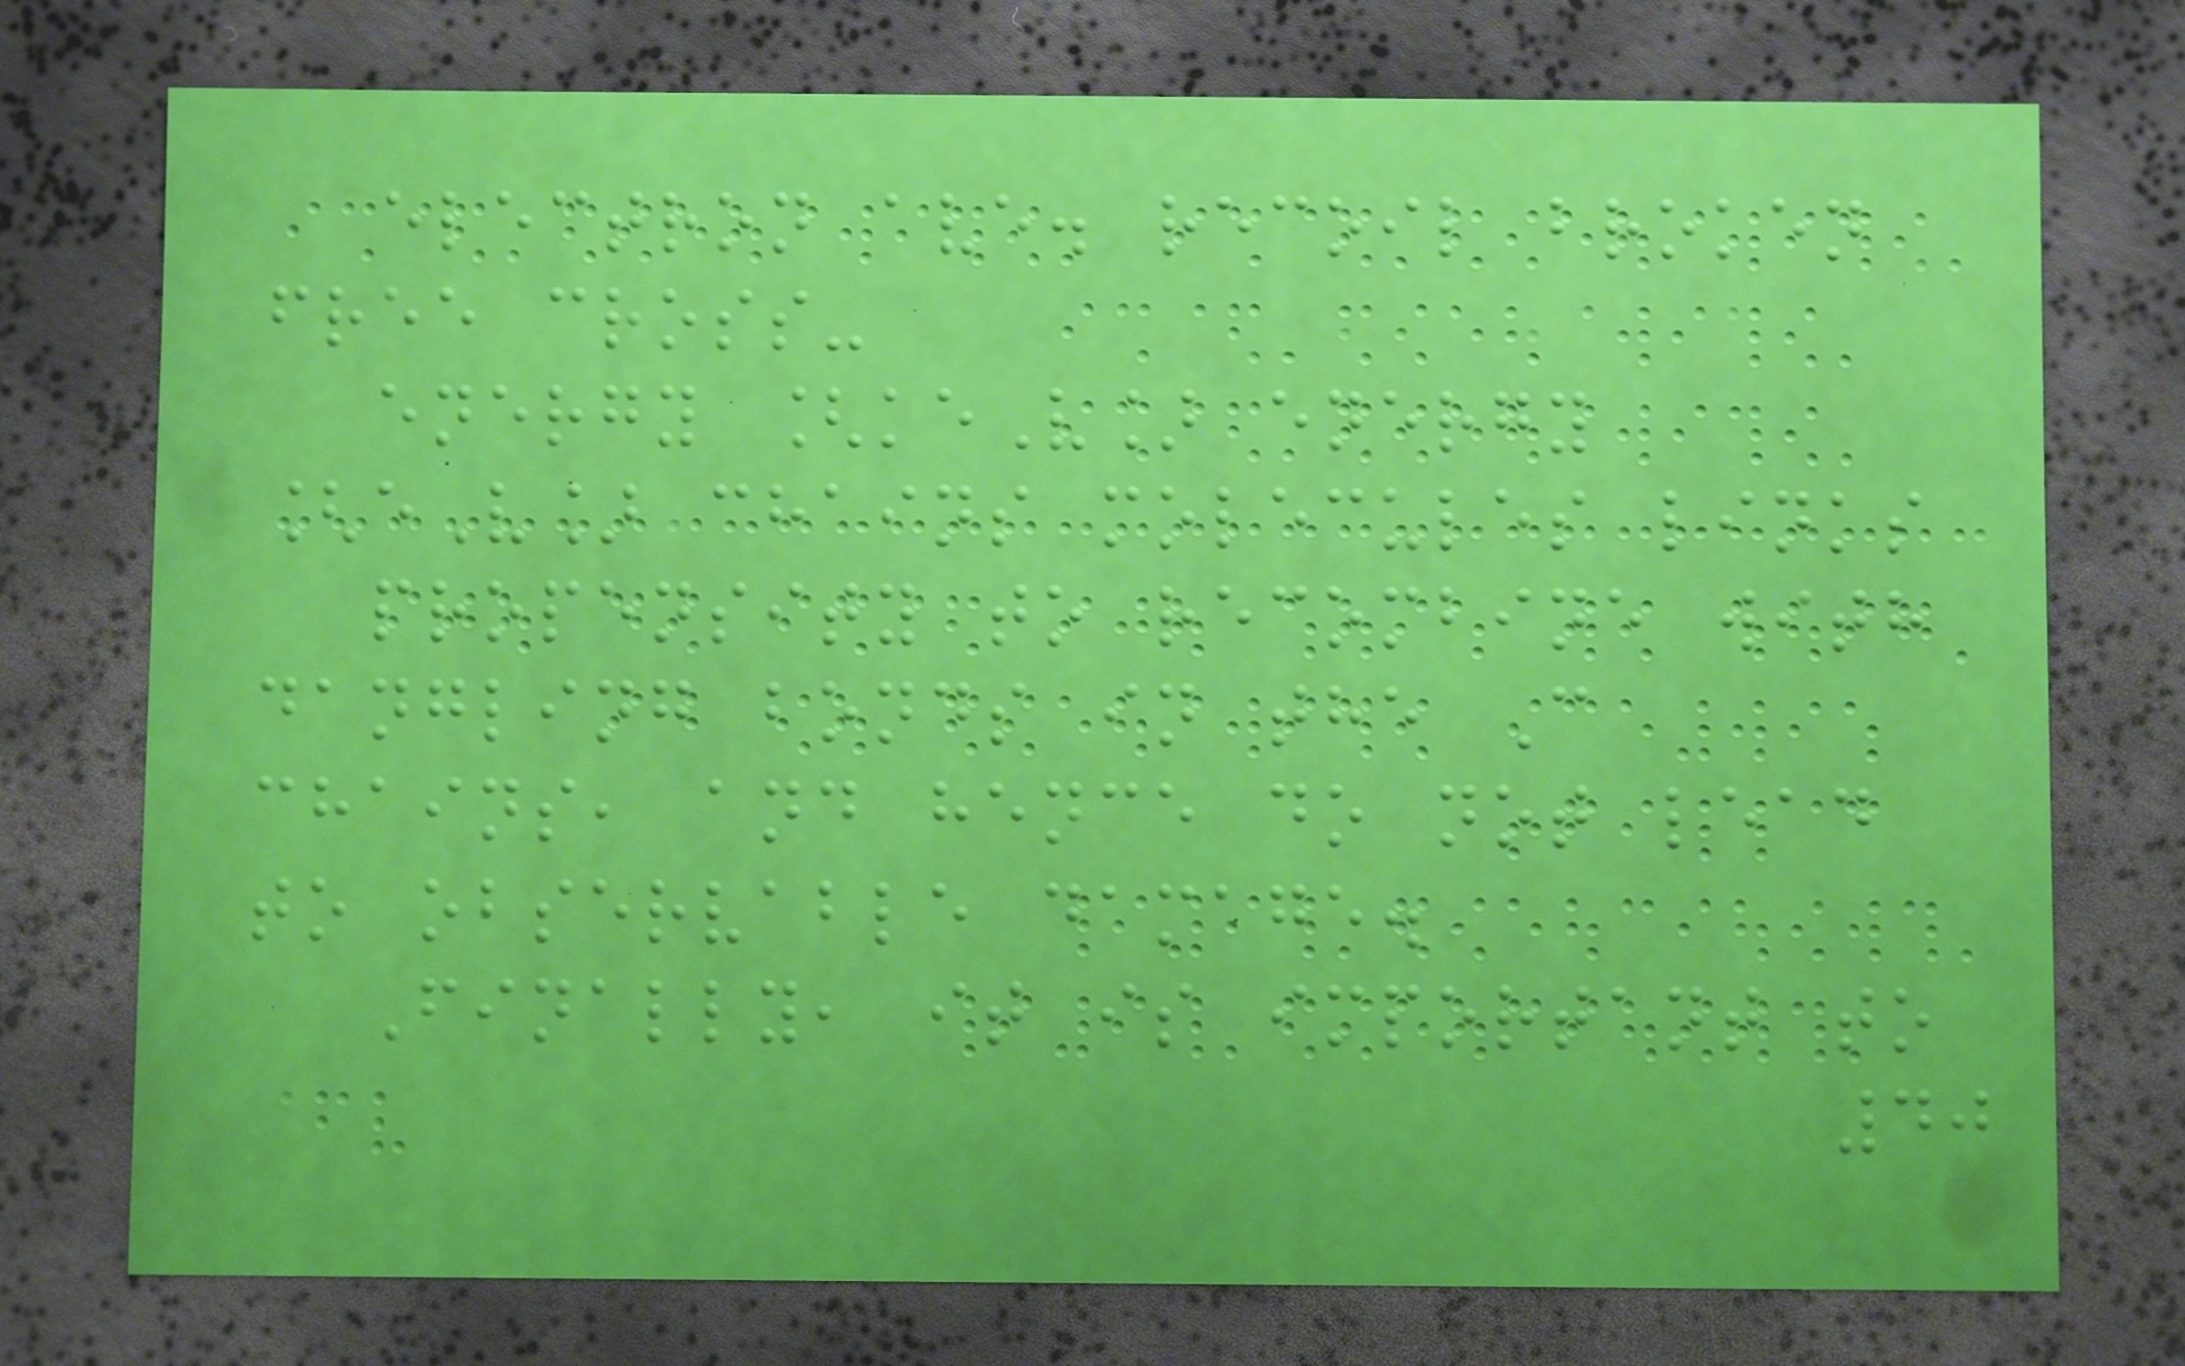electron ave. recoil broken
free cross-
energy [keV] energy
[eV] chains molecules links
propensity to recombine with
dangling bonds in the C
chains, and hence do not lead
to observable damage.
Finally, it is important to
40
